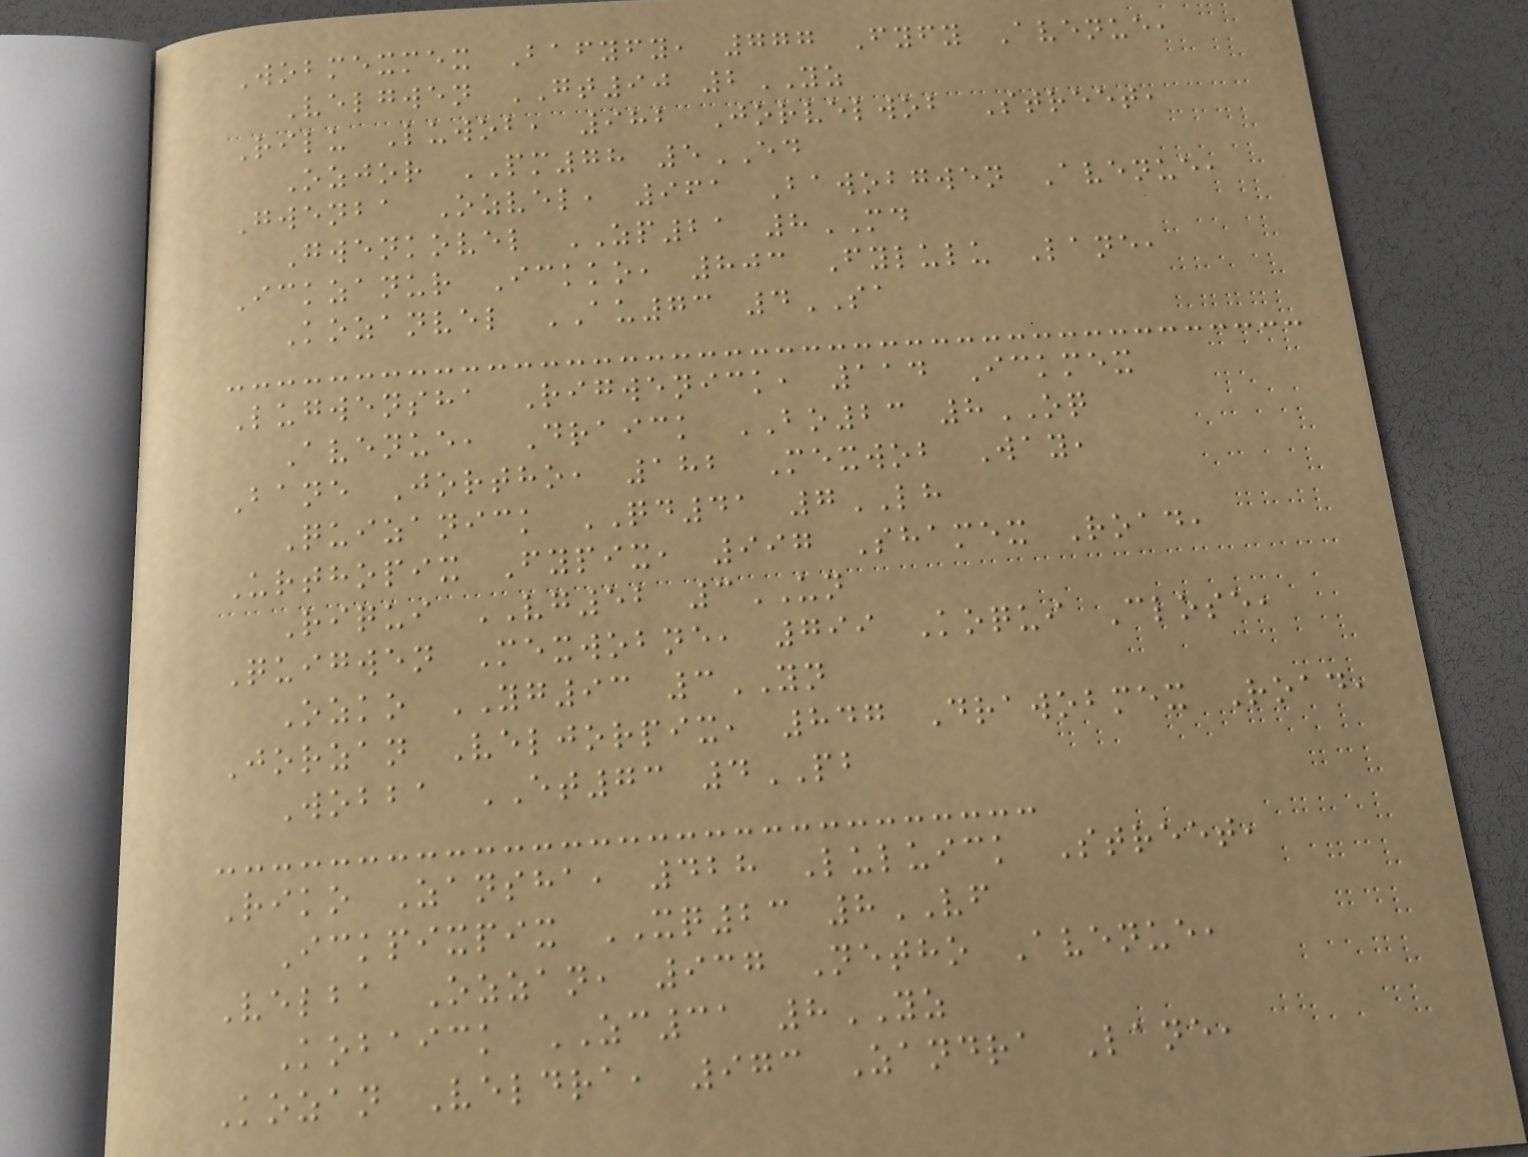Wobmexmex Bafyfy, 777 Fyfy Avenue,
Velgwen GT90 2YZ
Rilu Luwob, 982 Jorvelwob Street,
Ozjor PM78 5ED
Gwenba Ozvel, 961 Bawobgwen Avenue,
Gwenkovel ZP21 8MD
Ickzanur Ickko, 803 Fylulu Lane,
Kozanvel AU73 4SA
Lugwensha Rigwenick, 114 Ickmex
Avenue, Draick BO23 8OQ
Bane Jortho, 182 Mexwob Way,
Quizanick QD41 7LH
Urthopix Fypix, 997 Shamex Road,
Riqui VG52 3UN
Quigwen Mexwobne, 799 Koqui Close,
Ozko YG93 3YN
Jorzan Veljorpix, 847 Drawobmex Road,
Wobba ET73 4PB
Riko Zansha, 428 Luluick Street,
Ickpixpix XQ23 8VF
Velba Ozzan, 937 Netho Avenue,
Kobaick ZC31 8YZ
Kozan Veldra, 973 Zandra Lane,
